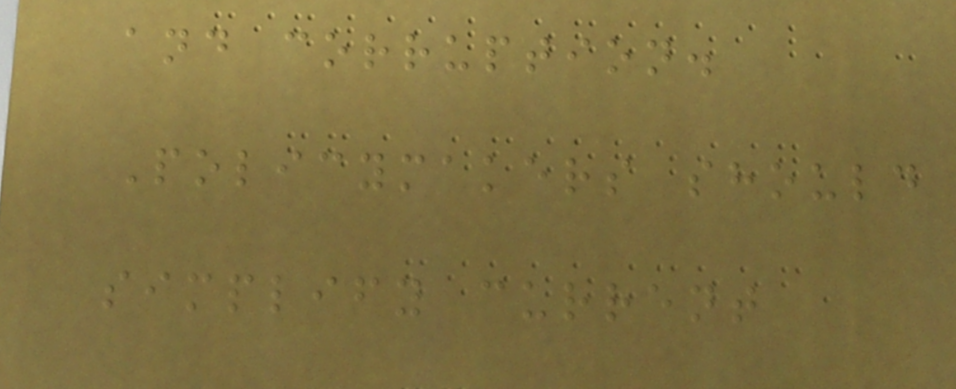and corruption.
Policymakers should
simplify current
